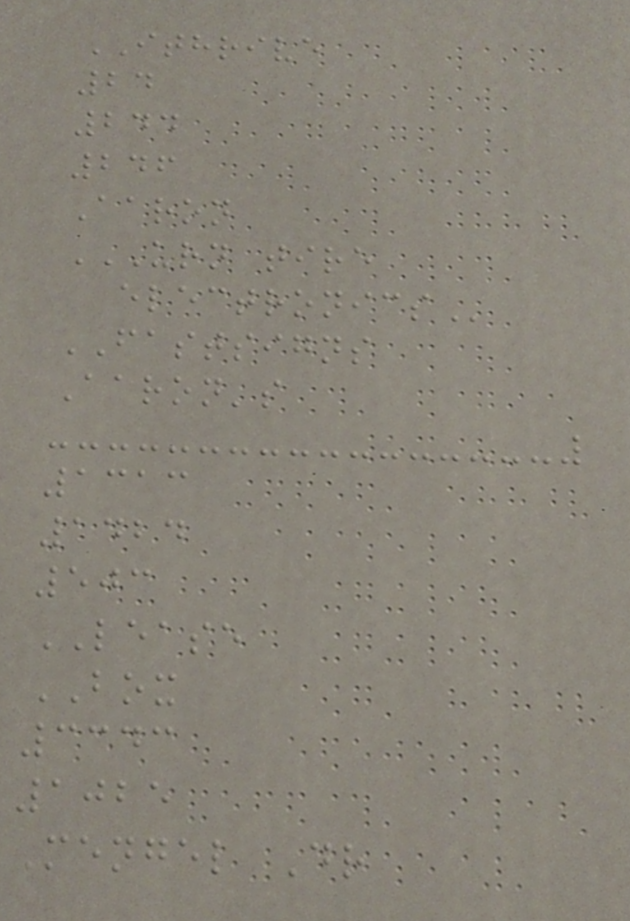ITHRIVE
24
244
246
Aaron
URN TIRE
ELECTRONICS
FASTSIGNS
Aaron's
1313
1424
503
LEASE
BOX
3343
1025
Mengel Dr
